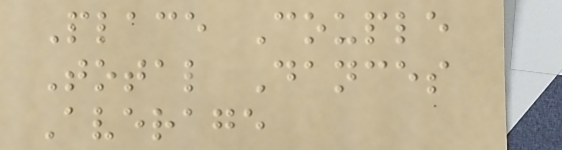Place Couple
Total Dances
Average
